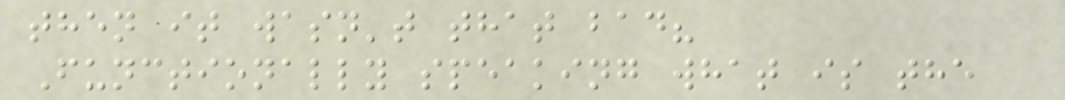then it wasn't that bad?
Functionally speaking what is the
